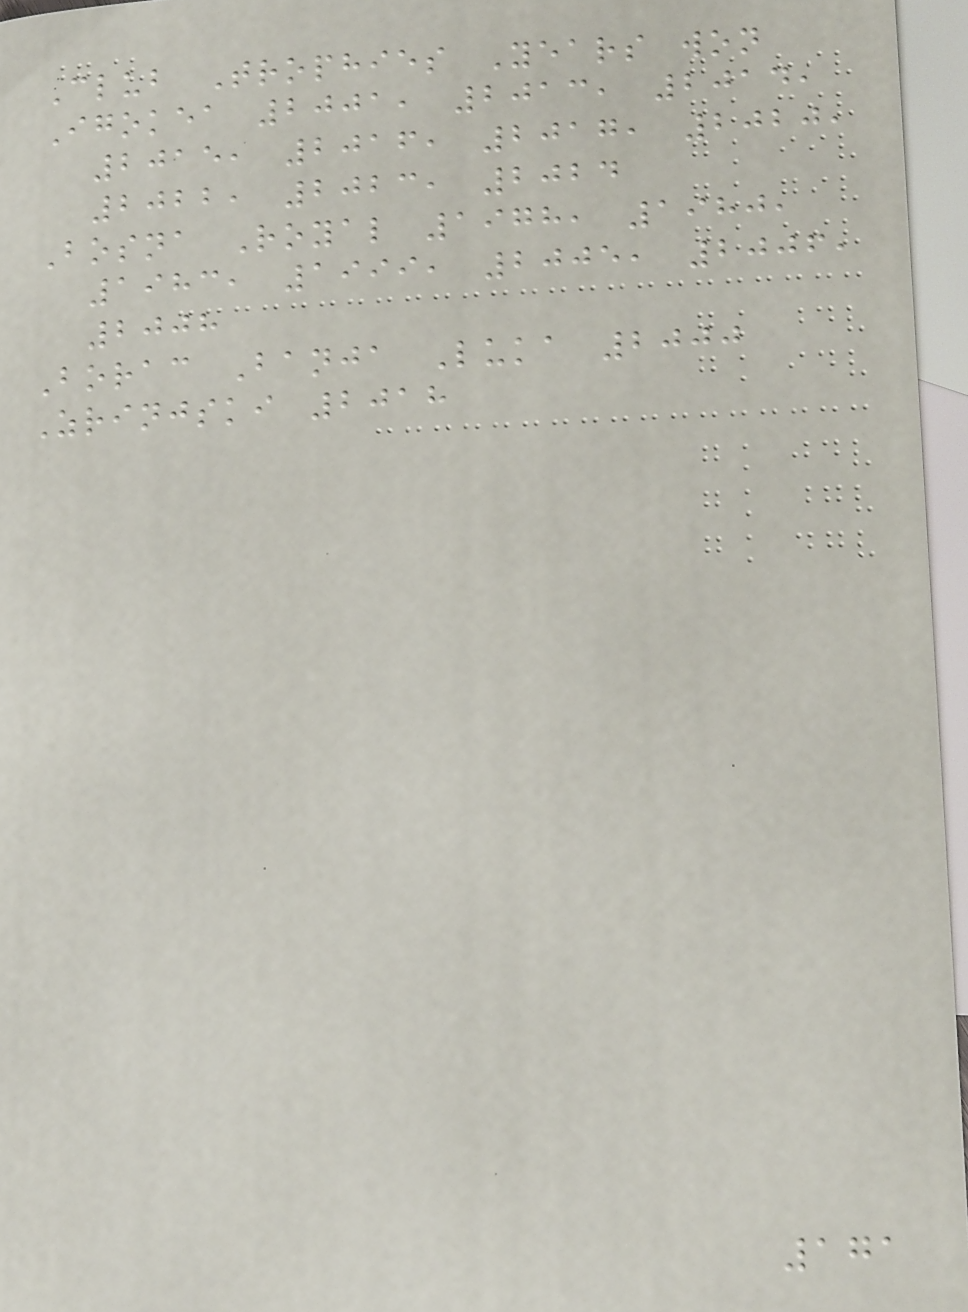Club Trophies Years won
Igokea 2001, 2013, 2014,
2015, 2016, 2017, 2020,
2022, 2023, 2024
Bosna Royal 1978, 1980,
1983, 1999, 2005, 2006,
2008
Borac Banja Luka 2000
Zrinjski 2018
171
